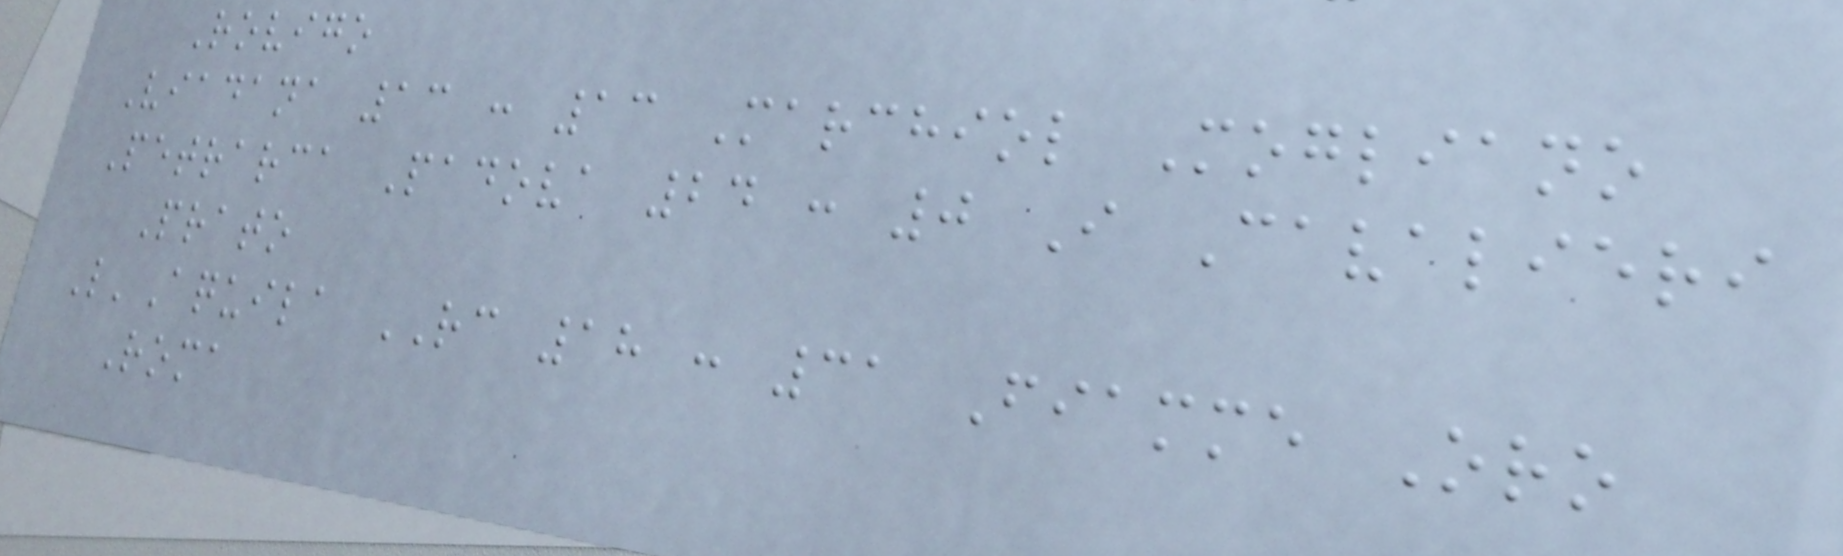Rovigo
Viadana 13 : 13 Marchiol Mogliano
Petrarca Padova 24 : 0 I Cavalieri
Prato
L'Aquila RC 18 : 31 Fiamme Oro
Roma
